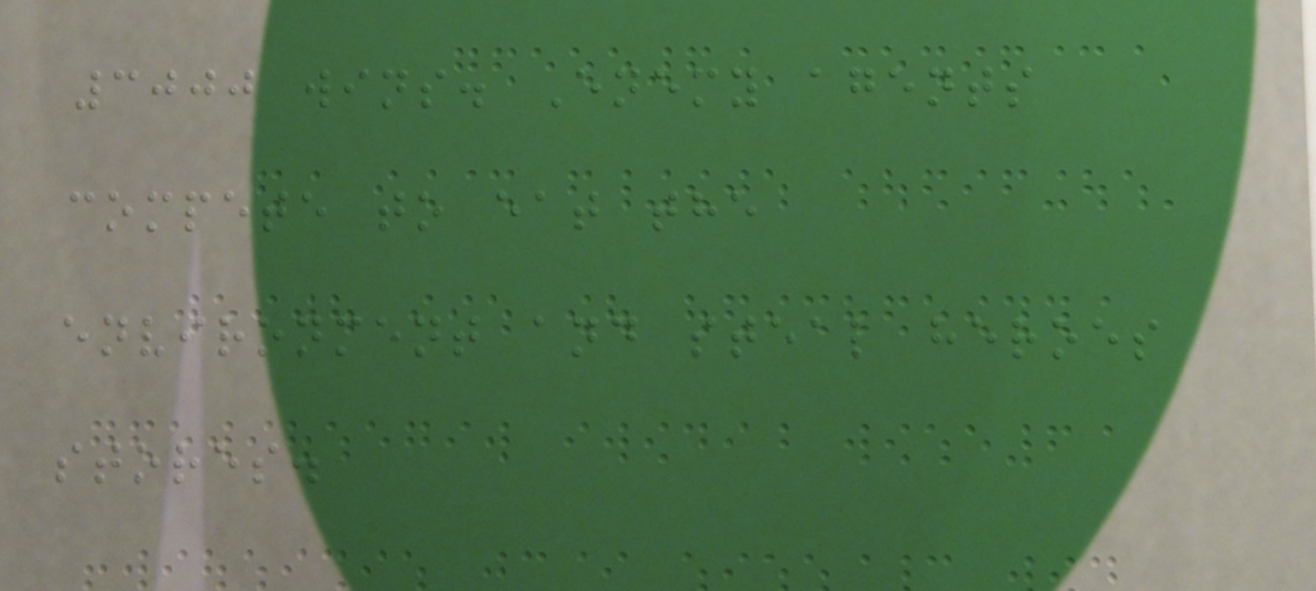3000 wins. Enemy agents
compete to eat the
environment and steal heroes
stores.
